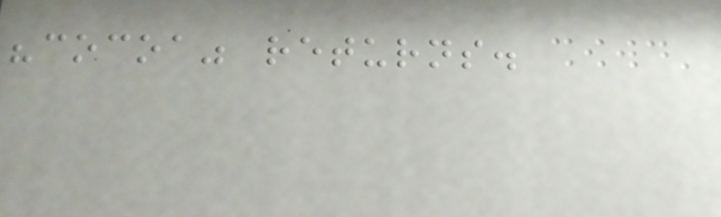"cocoa" returns.
